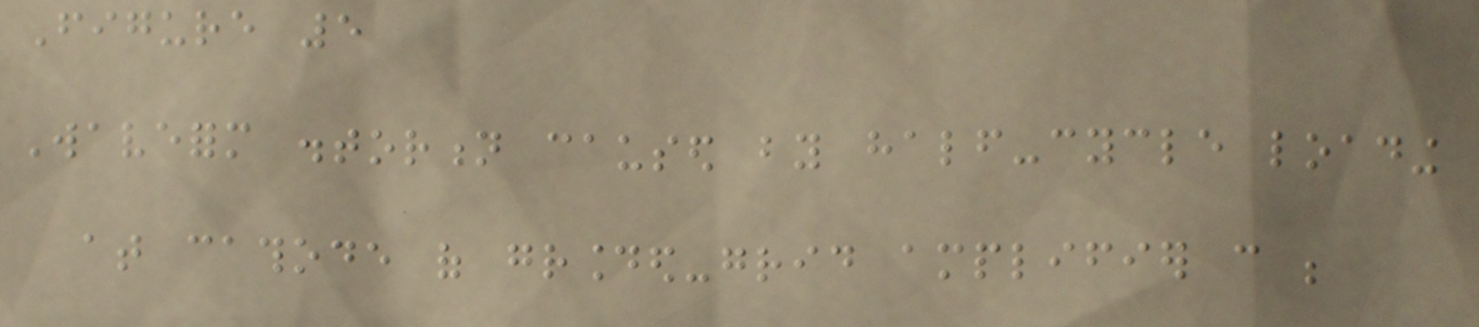Figure 5
Waveform distortion caused by half-cycle loading
at cathode of grounded-grid amplifier can be
